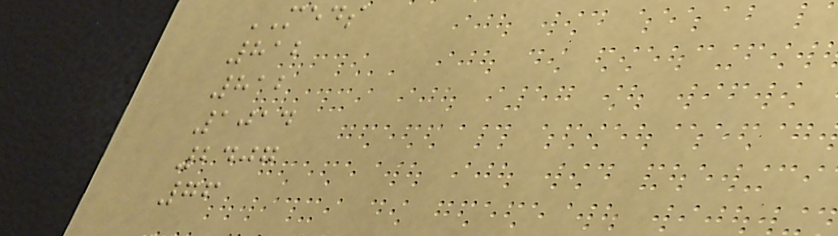MEDS
812
812
1014
2407
76
